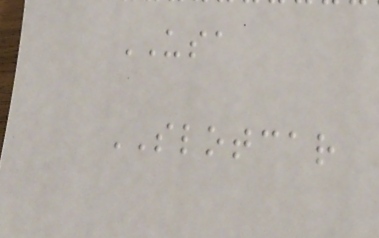USA
SLOTCAR
